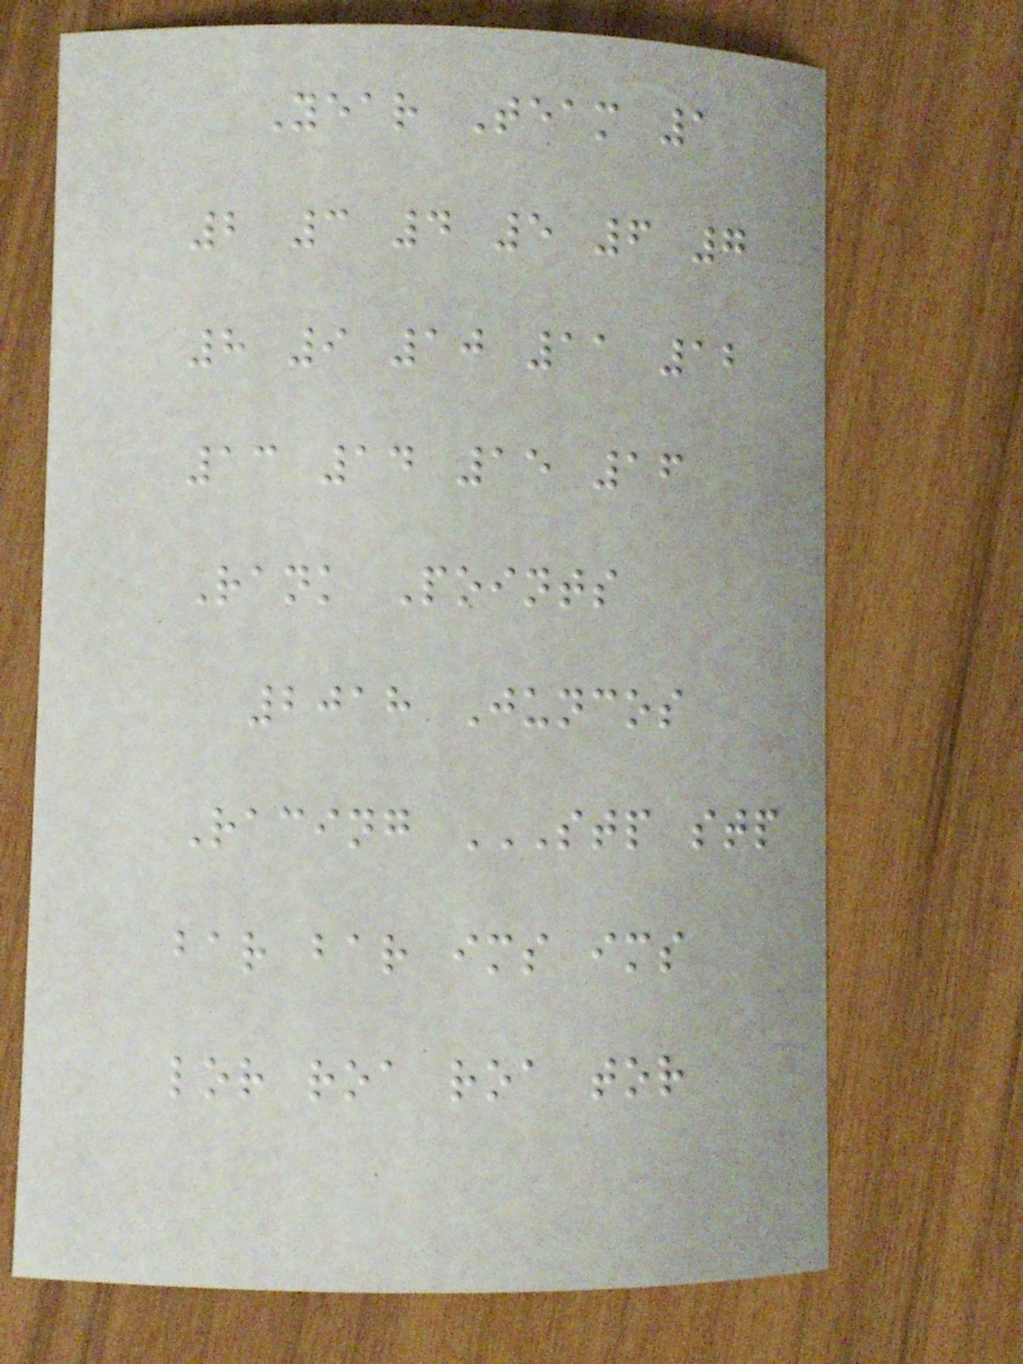Year Team 1
2 3 4 5 6 7
8 9 10 11 12
13 14 15 16
Rank Points
2018 Juncos
Racing STP STP
BAR BAR IMS IMS
LOR ROA ROA TOR
